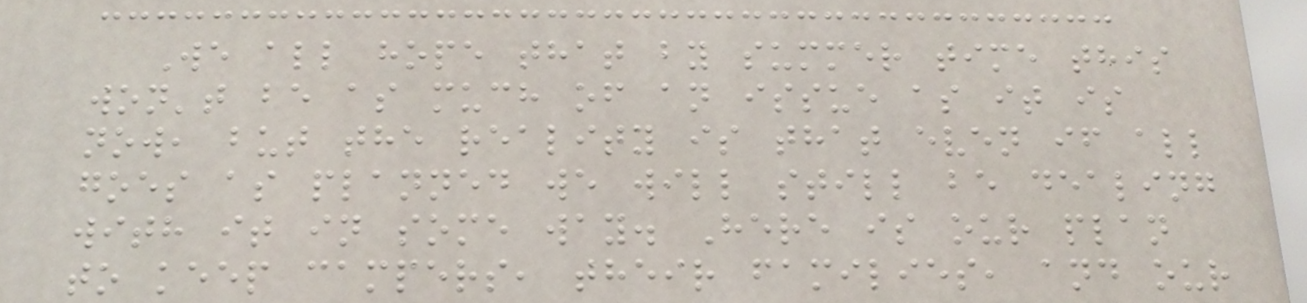We all hope that by summer time this
won't be as much of an issue as it is
now, but the reality is that even if all
goes as planned we will still be dealing
with it in some way. Here is our plan
to keep campers, their families, and our
